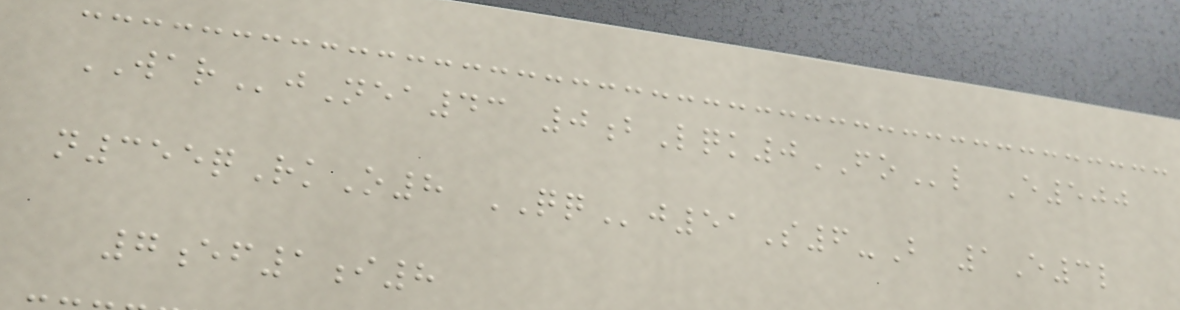WARjNea43 0bLqk0FOl E500
n355qRkO8 QQj51S6-B 1E3l
7ef1i8
